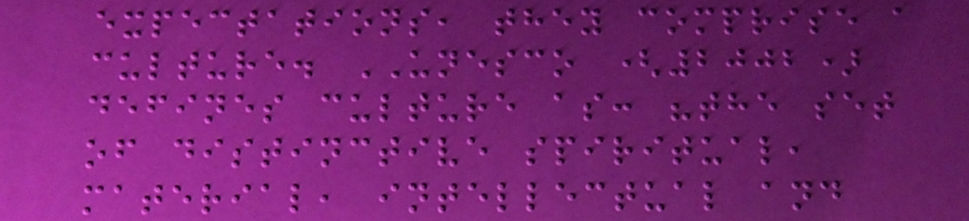expectations, they comprise a
culture. UNESCO (2002)
defines culture as: "the set
of distinctive spiritual,
material, intellectual and
